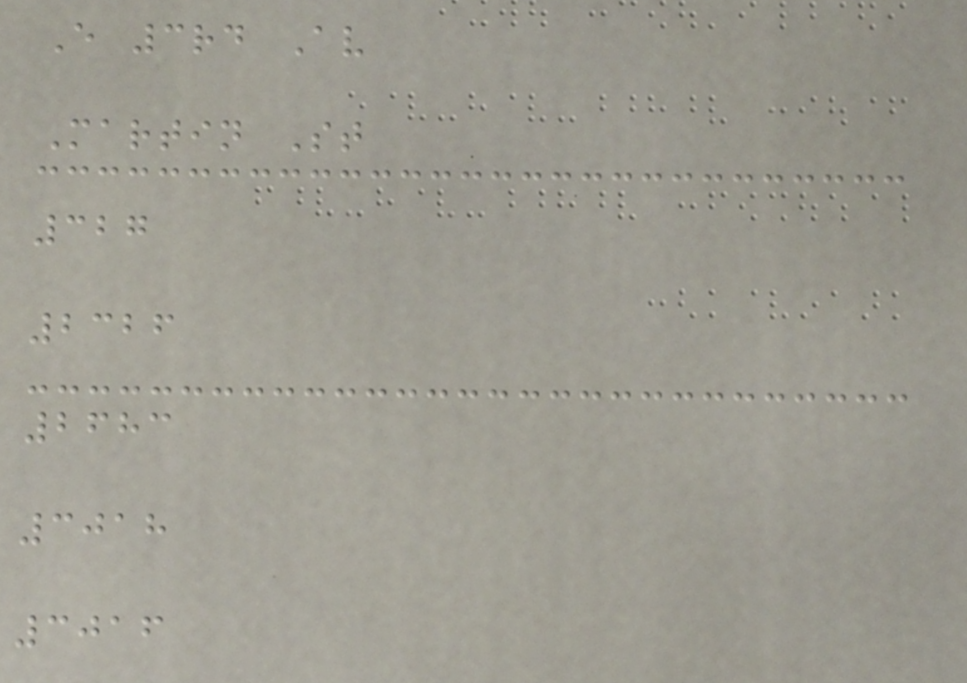E 3rd Av
Martin St
327
2326
2683
3018
3016
